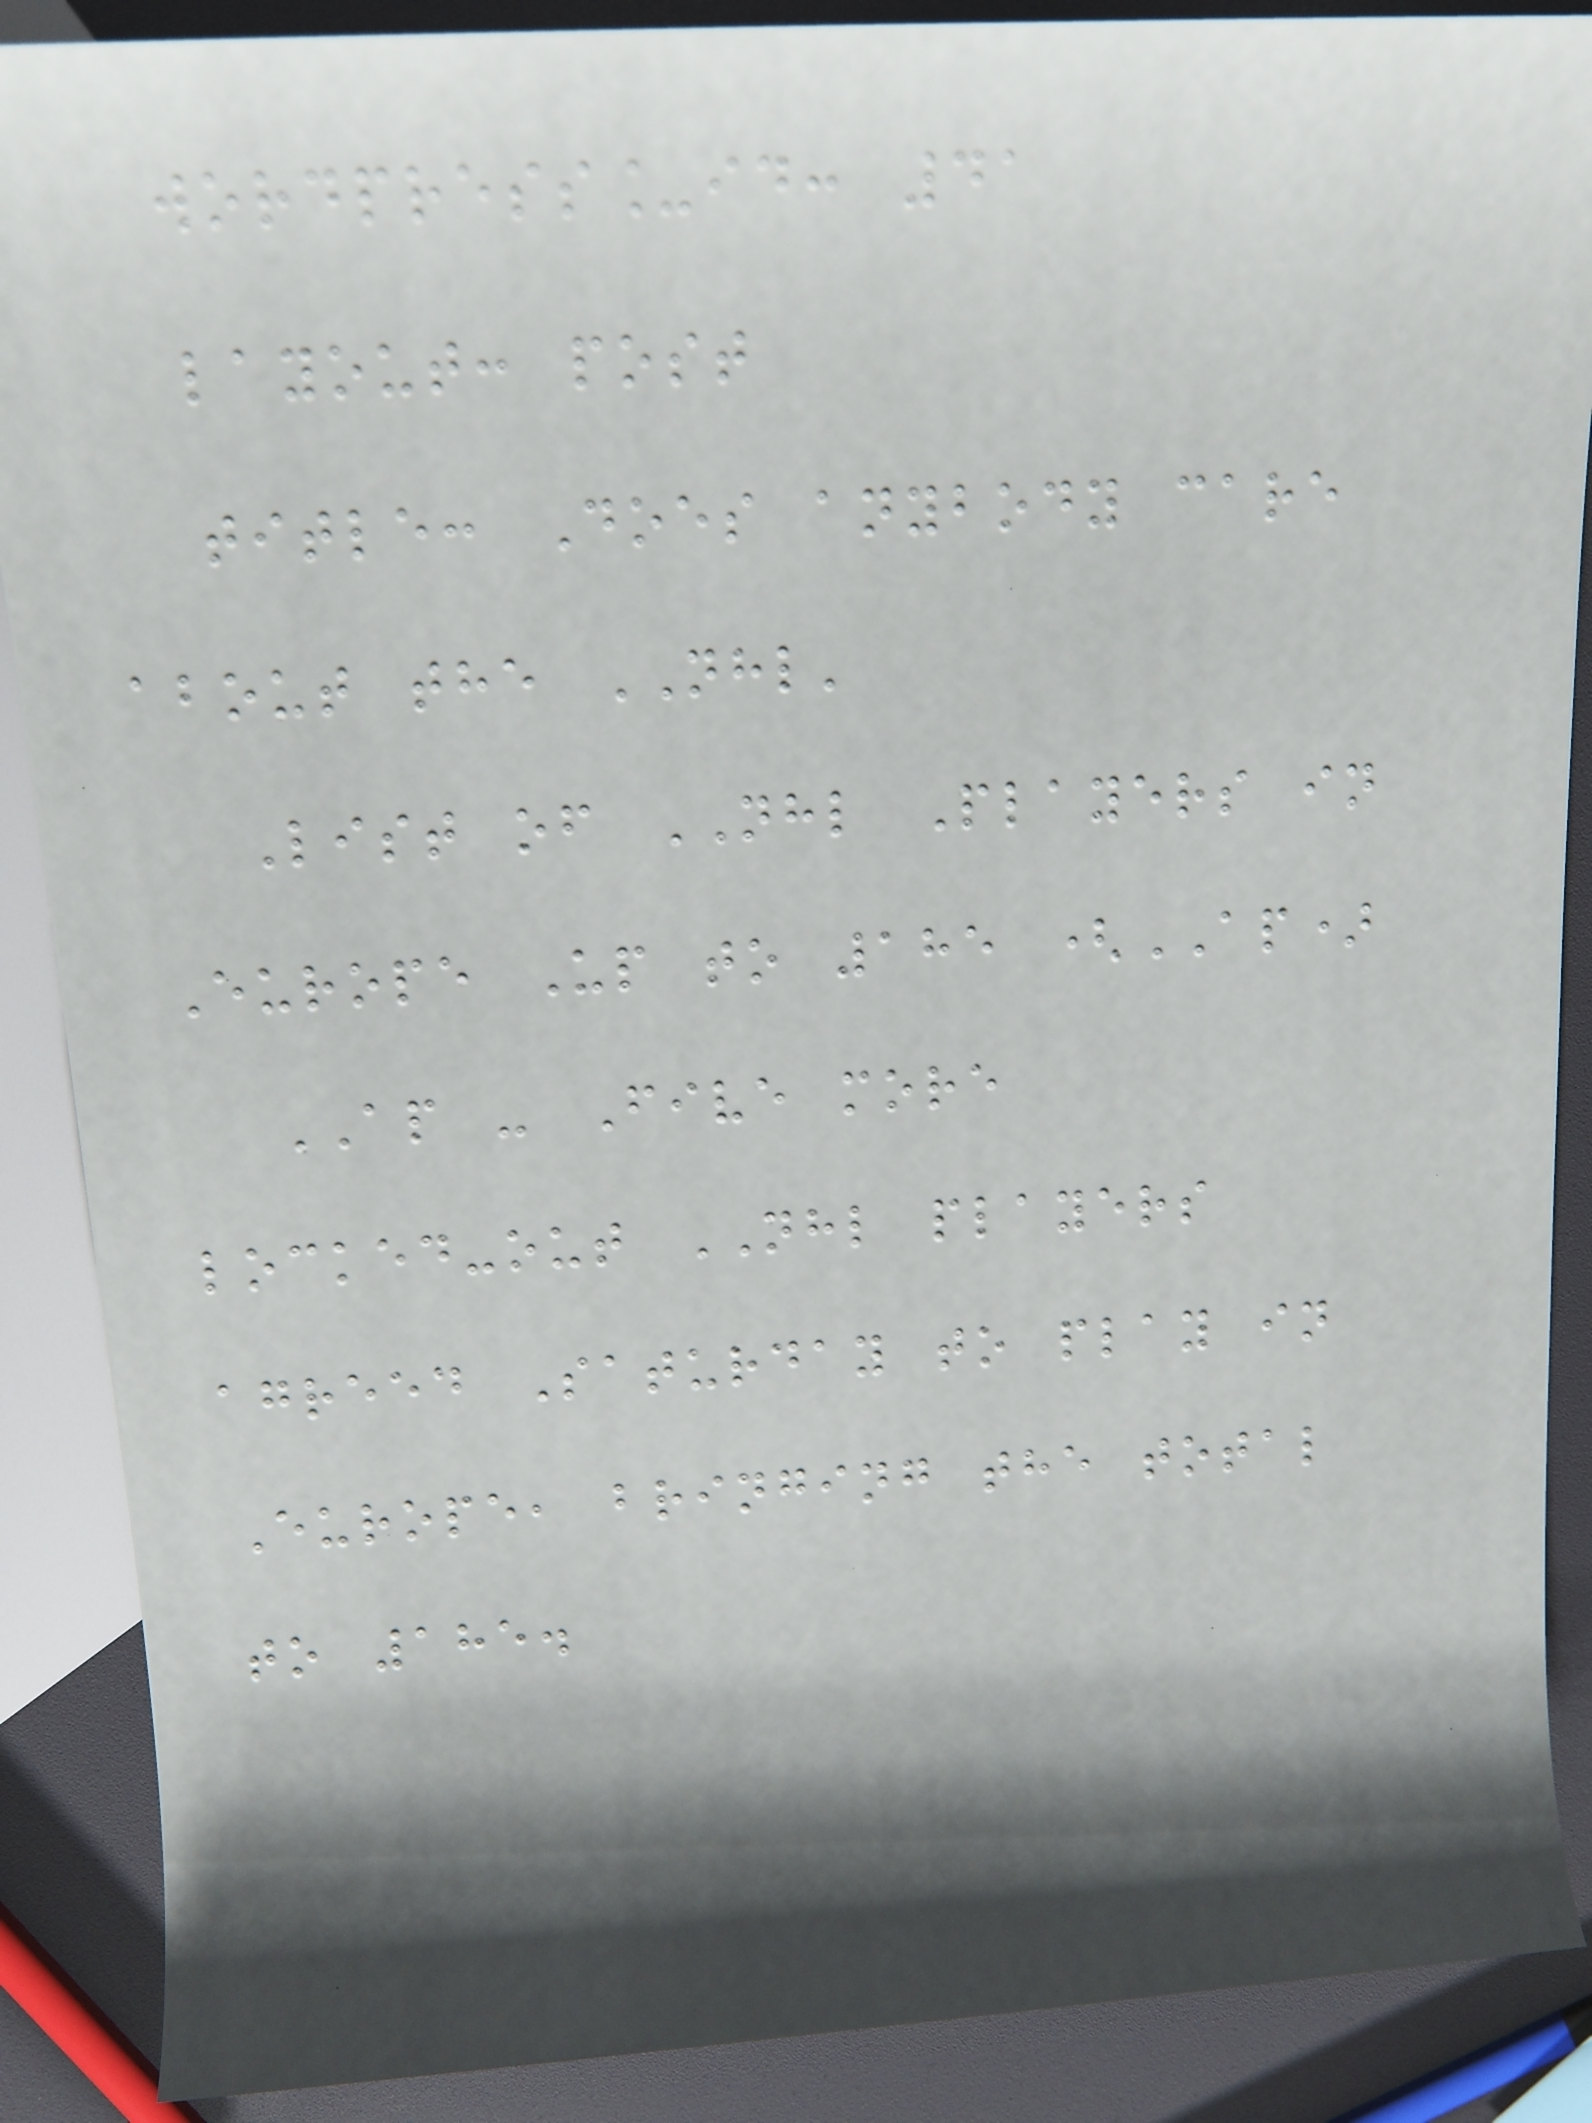wordpress_id: 41
layout: post
title: Does anybody care
about the NHL'
List of NHL Players in
Europe Up to 185 (AP)
AP - Five more
locked-out NHL players
agreed Saturday to play in
Europe, bringing the total
to 185.
